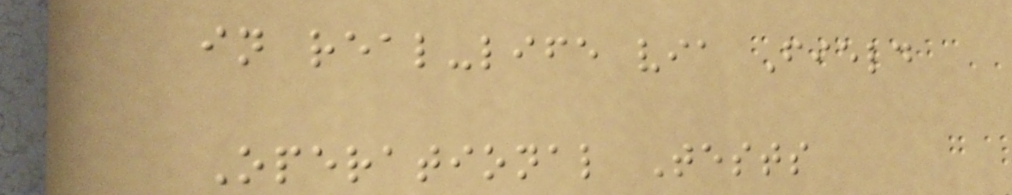in real-life via Field
Operational Tests
